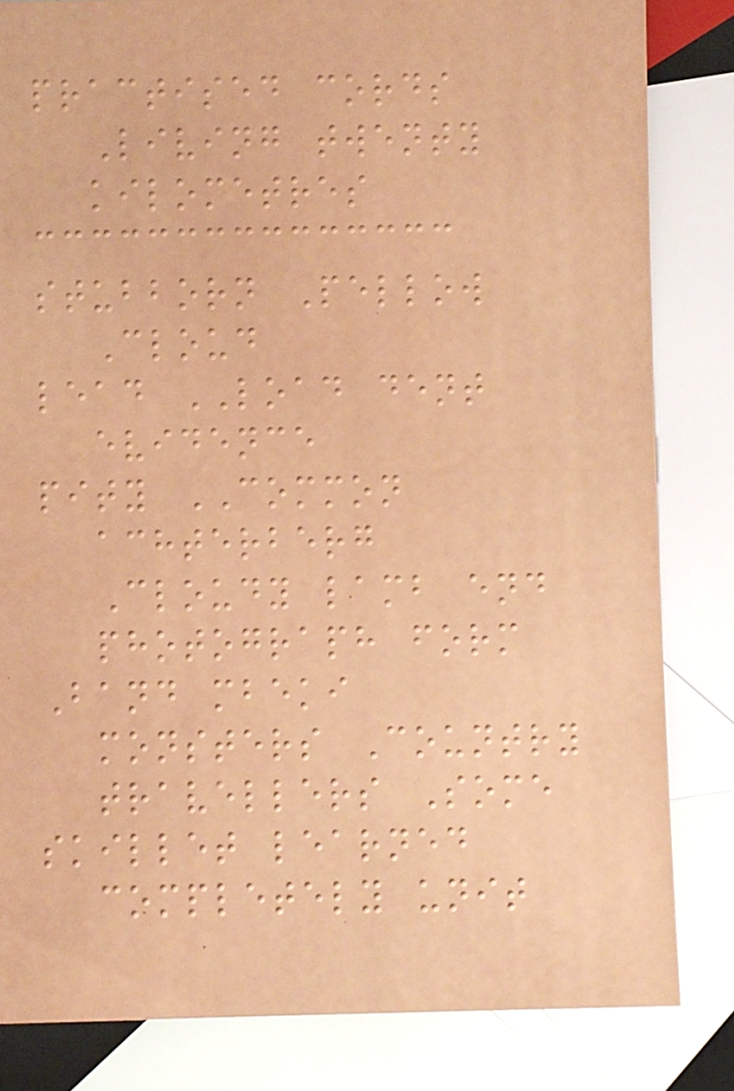practised cords
Living twenty
kilometres
stubborn Pellow
Cloud
lead LOAD dent
evidence
pity COMMON
achterberg
Cloudy lamb end
photograph form
Band mbeki
monsters Country
travellers Some
skillet learned
completely unit
